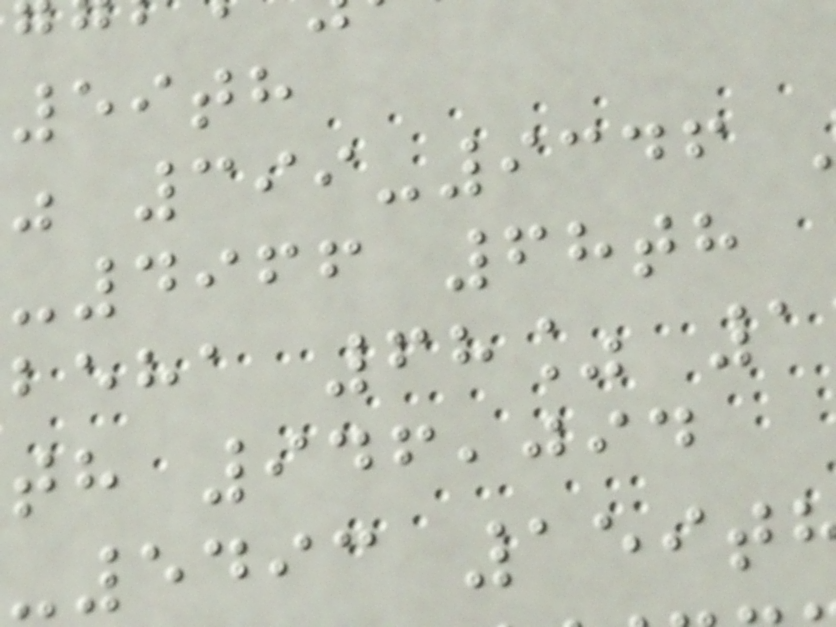59th
399-9346
-4966 68th
beha 68% 1
th 946,094
-5493 159t
